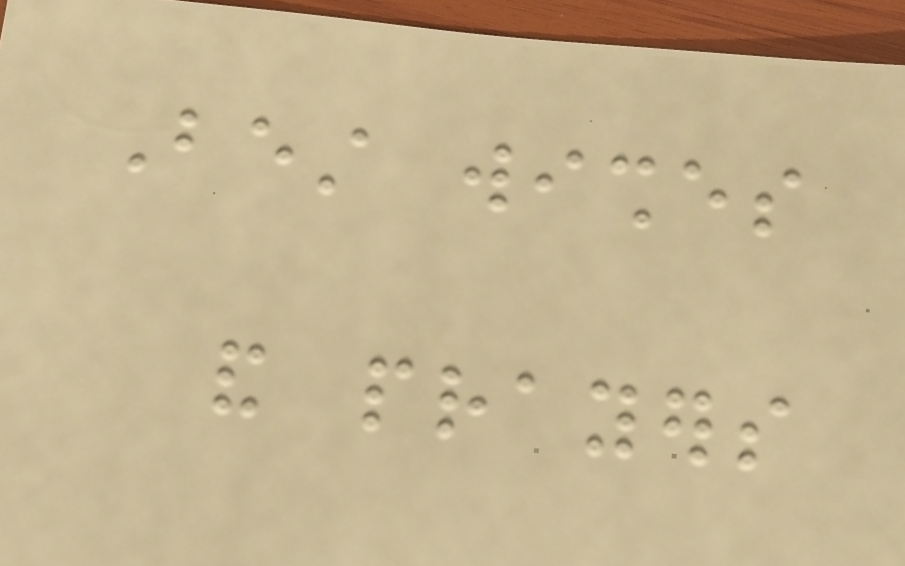Best wishes
and prayers
